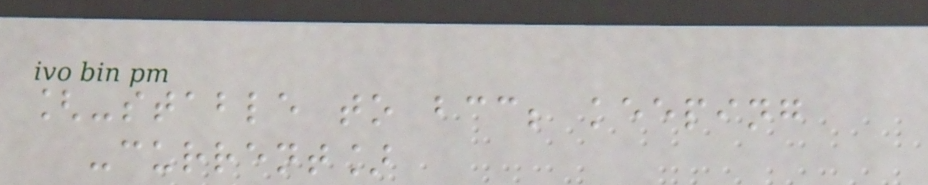[-stable to bcc; keeping
-current]
